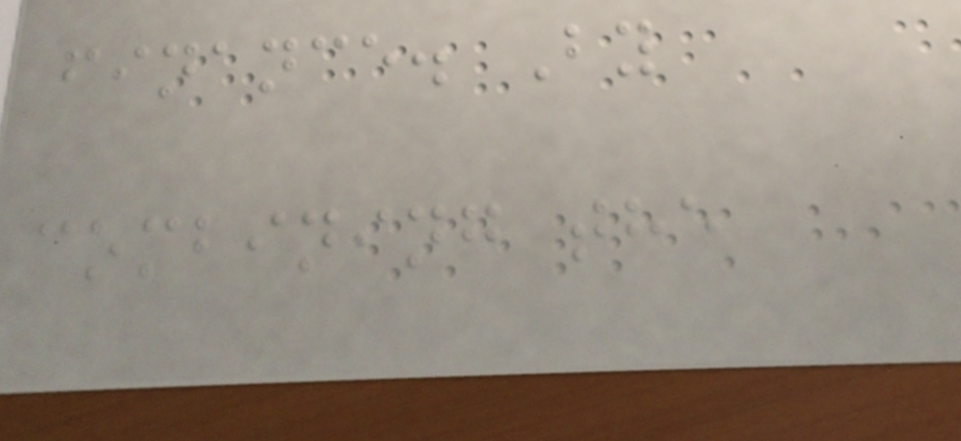finance. By
combining the
